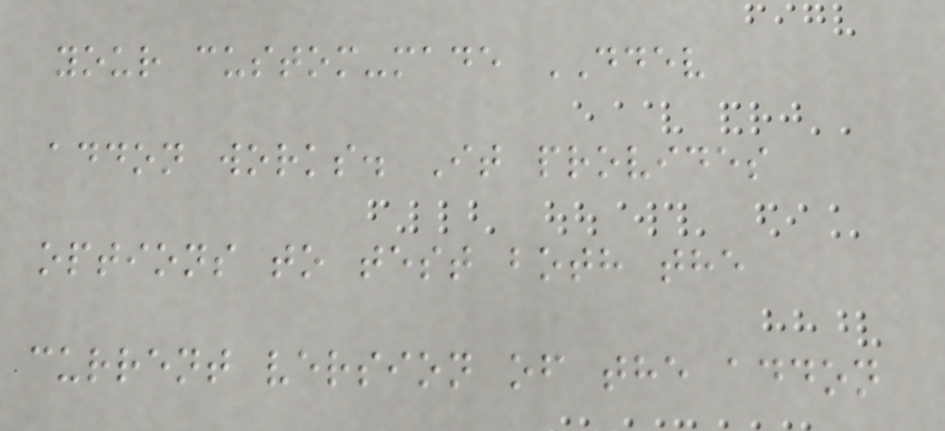your custom-made DDEV
addon works. It provides
options to test both the
current version of the addon
